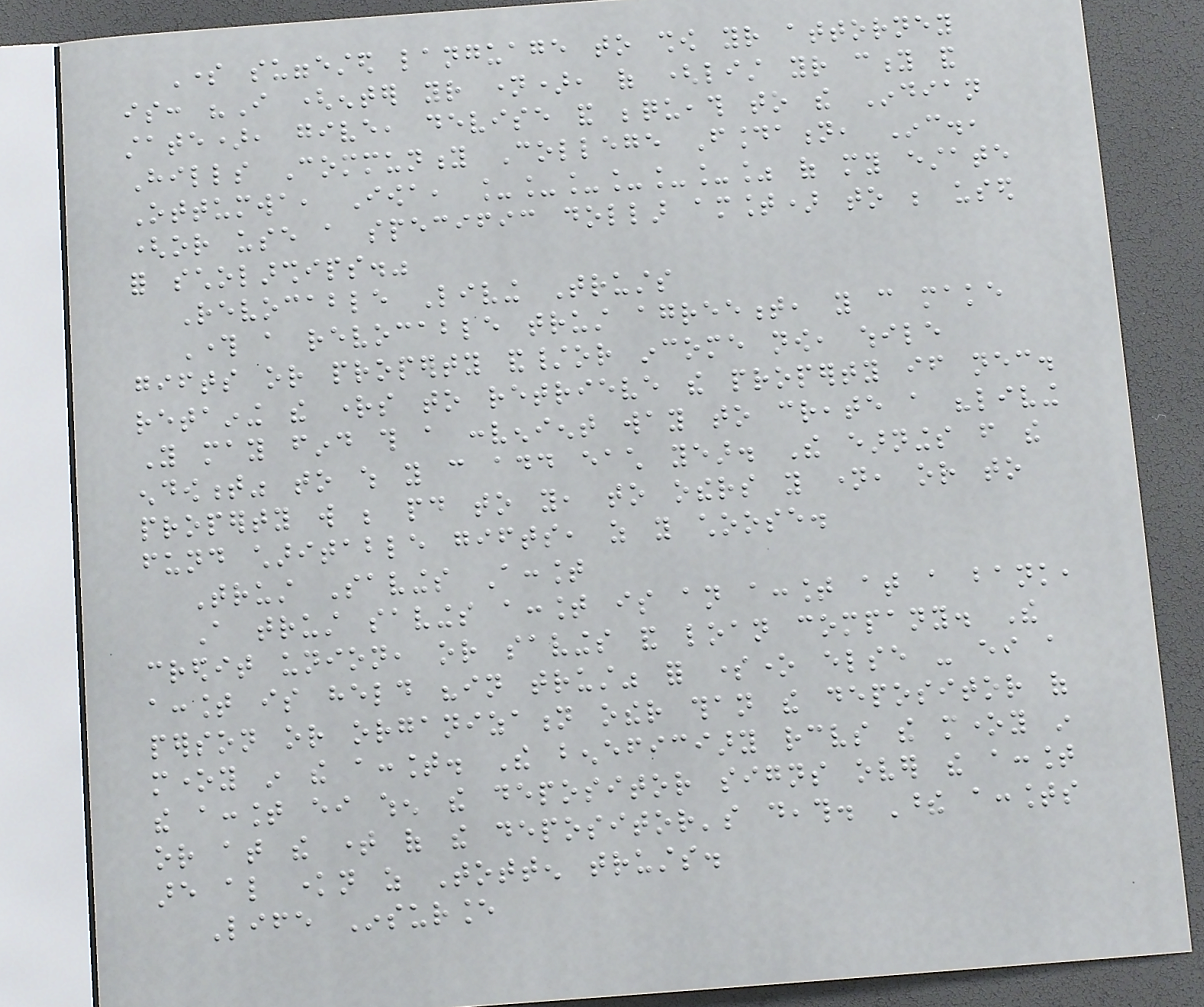Some suggested language to show your attorney
is: "I (enter your name), of (list your city and
state), give, devise and bequeath to the Indian
Hills Community College Foundation, Inc.,
Ottumwa, Iowa, ______% of my estate
(or use a specific dollar amount) to be used
for scholarships."
Revocable Living Trusts
Through a revocable trust agreement, you can make
gifts or property and/or income now, while
retaining the rights to retrieve the property if necessary.
You may find this a convenient way to create a "living
endowment" to which you can add each year. The earnings from the
property will be paid to you, to others you name, or to
fund charitable gifts, as you choose.
Trust Savings Account
A trust savings account is an account at a bank,
credit union, or savings and loan company. The
account is held "in trust" for someone else - either a
person or organization other than the depositor of
money in the account. The beneficiary receives the money in
the account either when the depositor signs over the account
or at the time of the depositor's death. These accounts
are also known as Totten trusts.
Life Insurance
